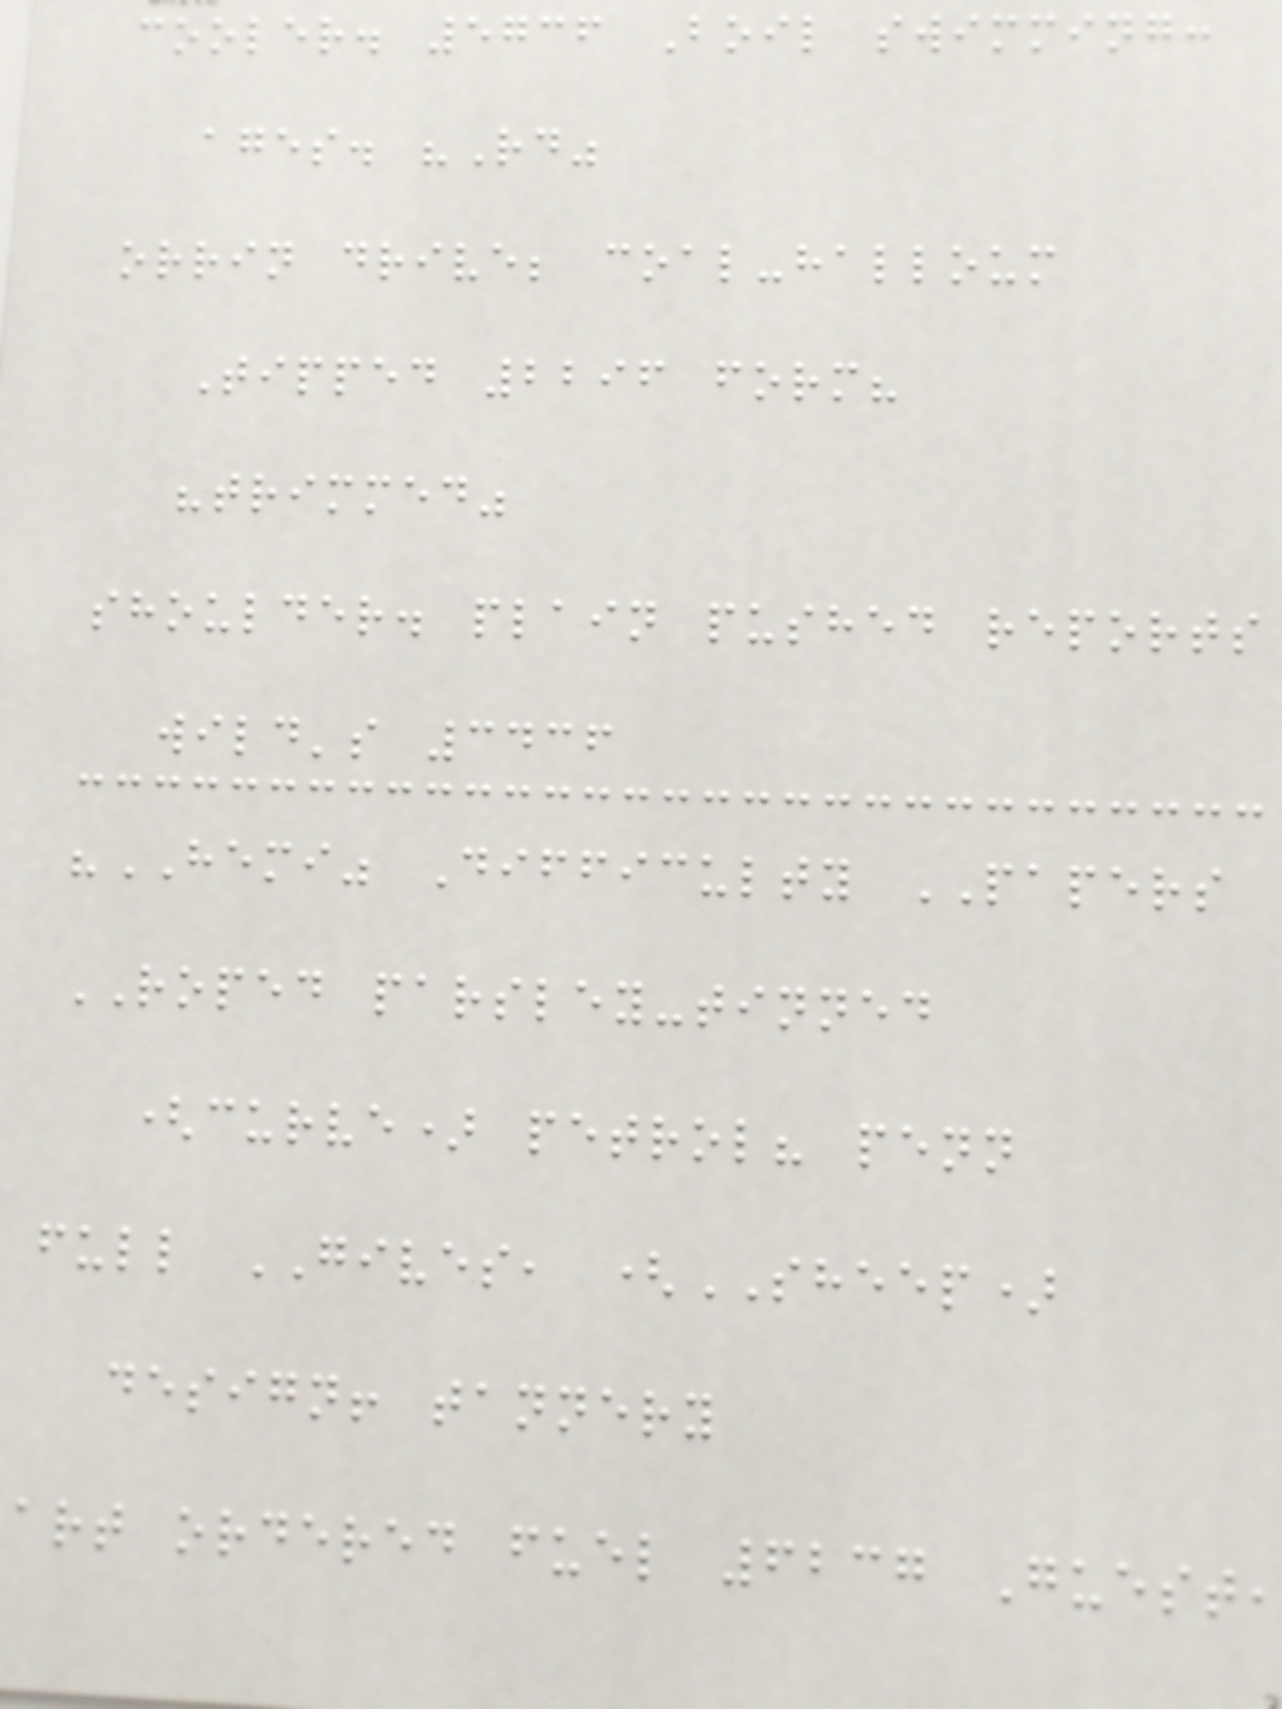cooler. 5736 Boil swimming:
ages. "Rd"
orrin drive; coal-halloum
Tipped 2296 form?
"trimmed"
shoulder. plain pushed reports
wild's 3436
"HEMI" Difficulty PAPERS
ROPED parsley-tinned
(curve) petrol? penn
full GIVES, (SHEEP)
design! tannery
art ordered fuel 6237 Guest
